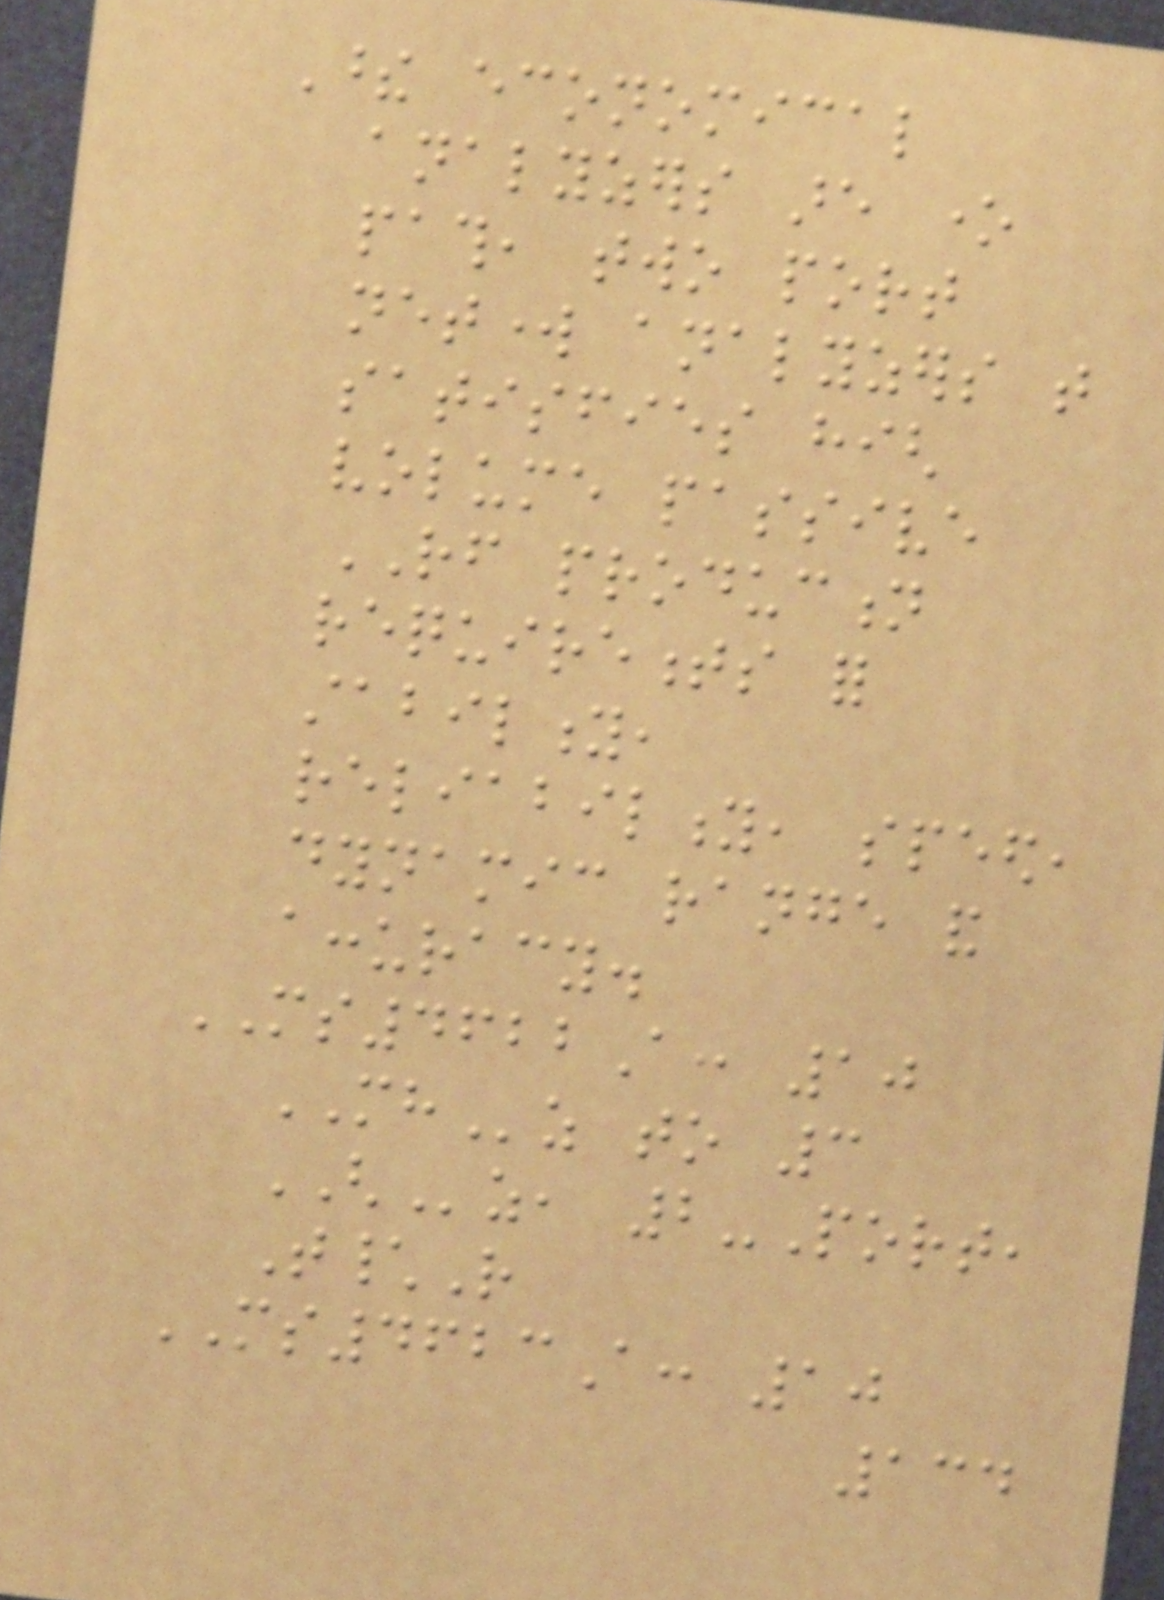These economical
analyzers are one
path, two port
network analyzers that
satisfies high
volume passive
RF production
requirements for
stability,
reliability, speed,
dynamic range and
accuracy.
MS4622A: 10
MHz to 3
GHz, 2-Port,
T\R
MS4623A: 10
134
